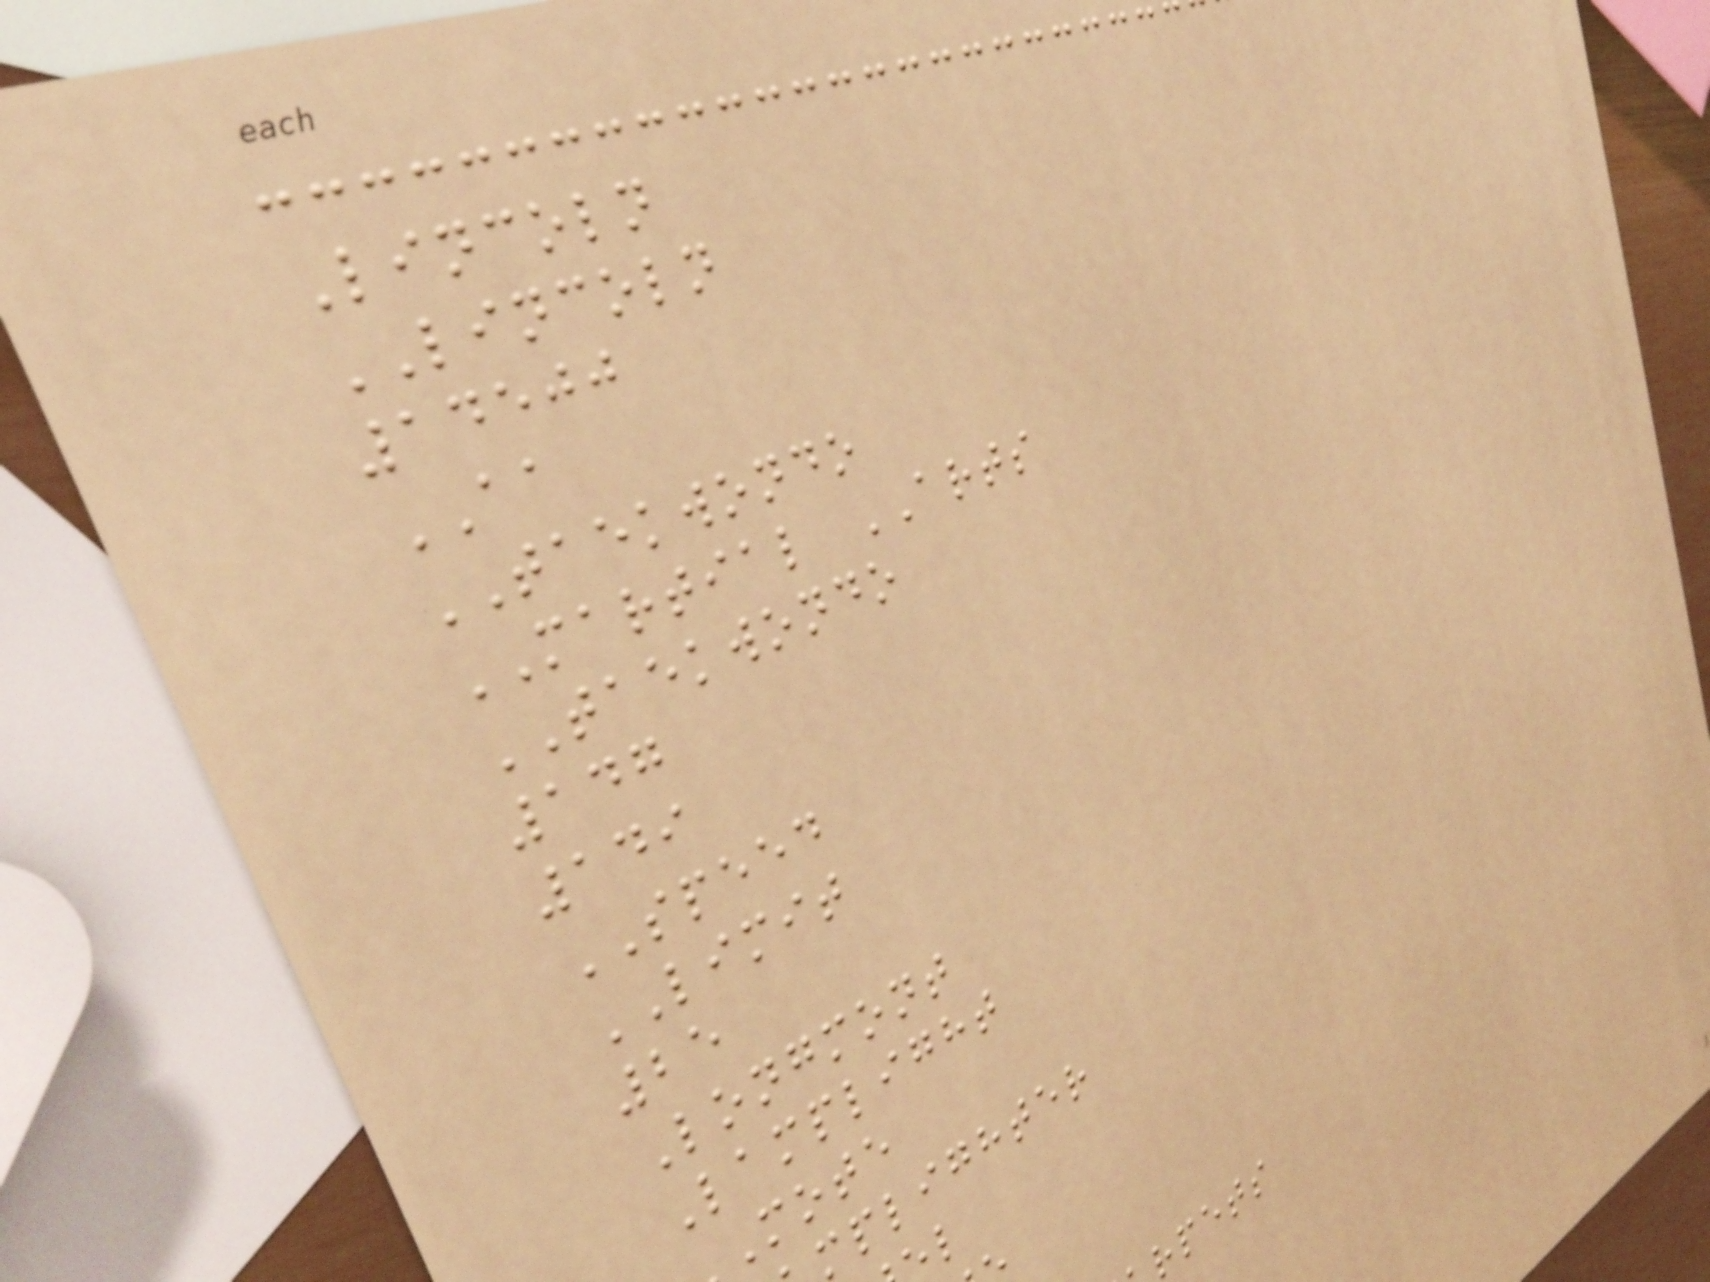Lincoln
LINCOLN
14500
AA
TAEKWONDO
MARTIAL ARTS
TAEKWONDO
147
149
SPEED
LIMIT
25
Longmont
Lamplight
mote
mplighter
rpets
